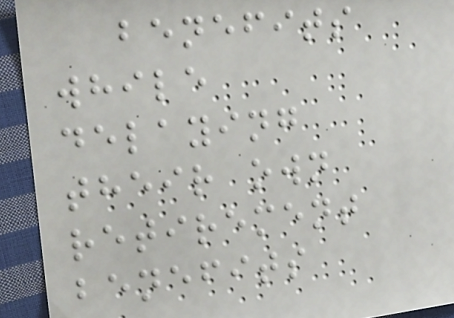benefits
while
delaying
their own
retirement
benefits
